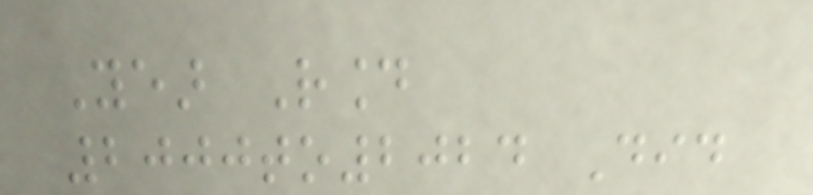Year Round
2000to2024 Did
